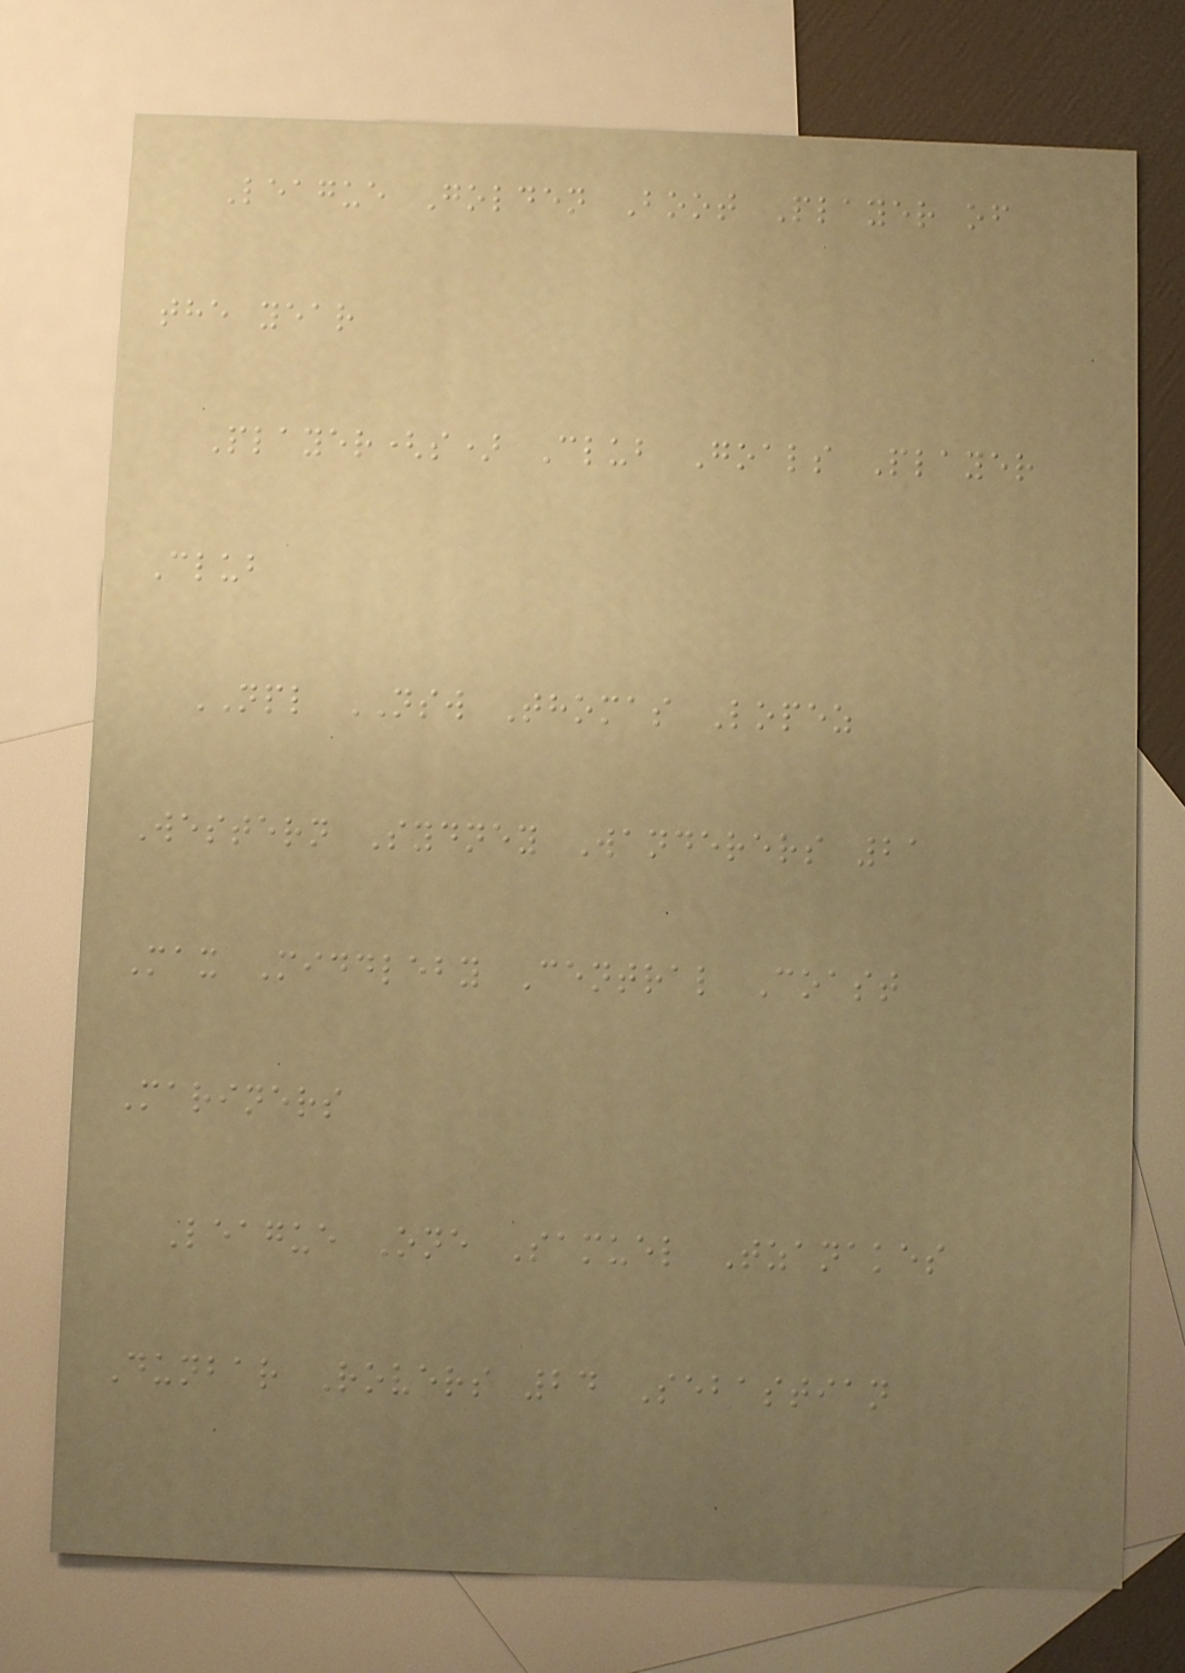League Golden Boot Player of
the year
Player(s) Club Goals Player
Club
NPL NSW Thomas Lopez
Western Sydney Wanderers 21
Max Middleby Central Coast
Mariners
League One Samuel Tzanakes
Dunbar Rovers 24 Sebastian
